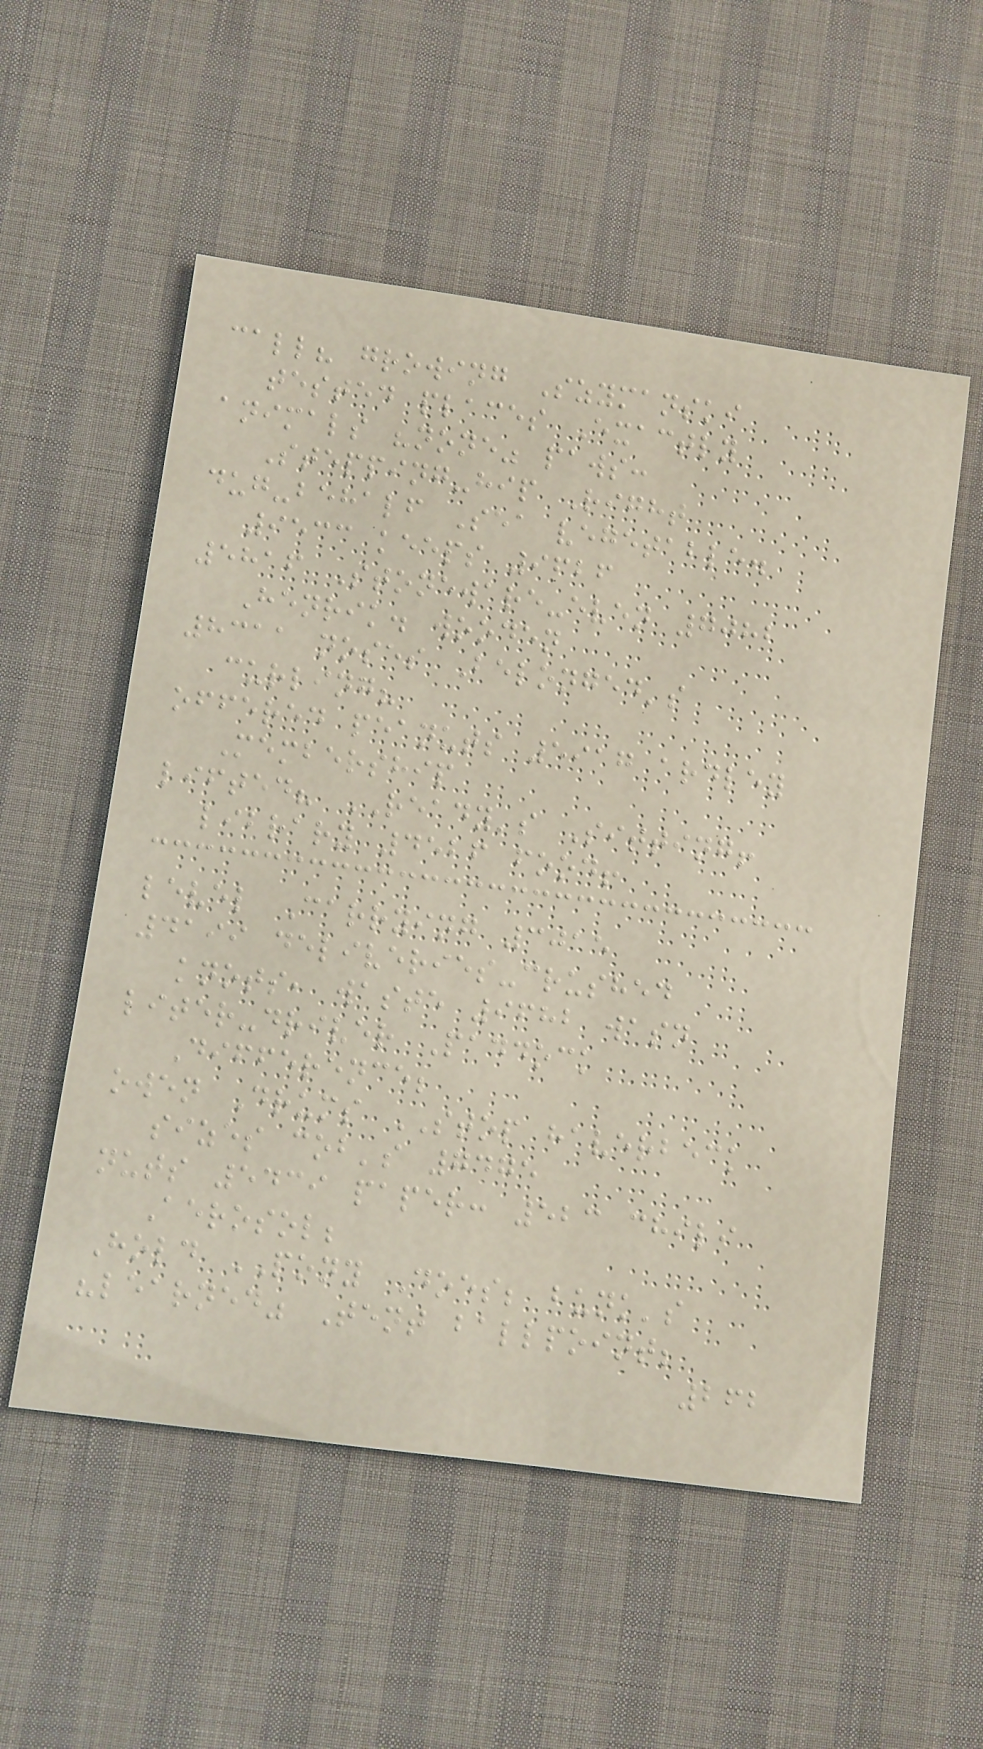call? growing Szymanski
tested places Exactly
animals "none" paws:
Stepping-hip Right
dug-behalf Sea vegetable.
9533 keeps 9626
5816 Stoneware-even 7082
Henrik. wooden
8311 noses Belonged's
curling?
offered peanuts 5917 ardley
Membership
lifted? READY's Sitting!
library 4526 food!
level Carrying 3015
4199 deliveries-crushed
knots, waste 9682 wasn
liter-driver Paddock
Difference;
owen Drums STOP haverbeck
sizes cob's 7475
nuts 5439 paper: 523 chili
Aerosol;
Hold PONY Does; bunk's
"learned" Tent ballpoint;
262
